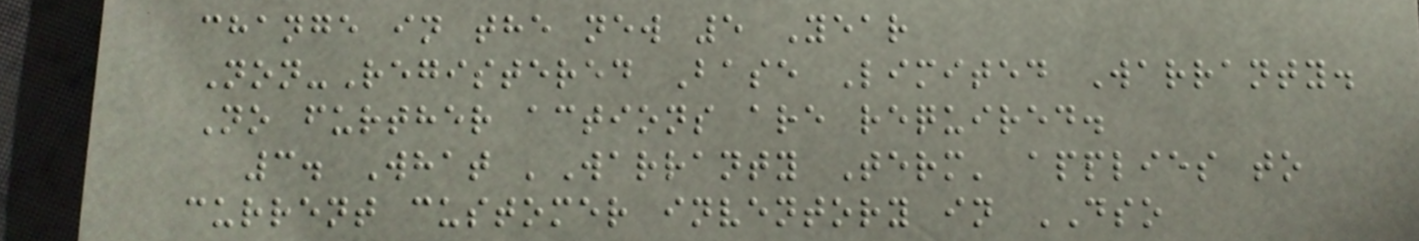change in the new 5 Year
Non-Registered Base Limited Warranty.
No further actions are required.
3. What 'Warranty Term' applies to
current customer inventory in DSO
